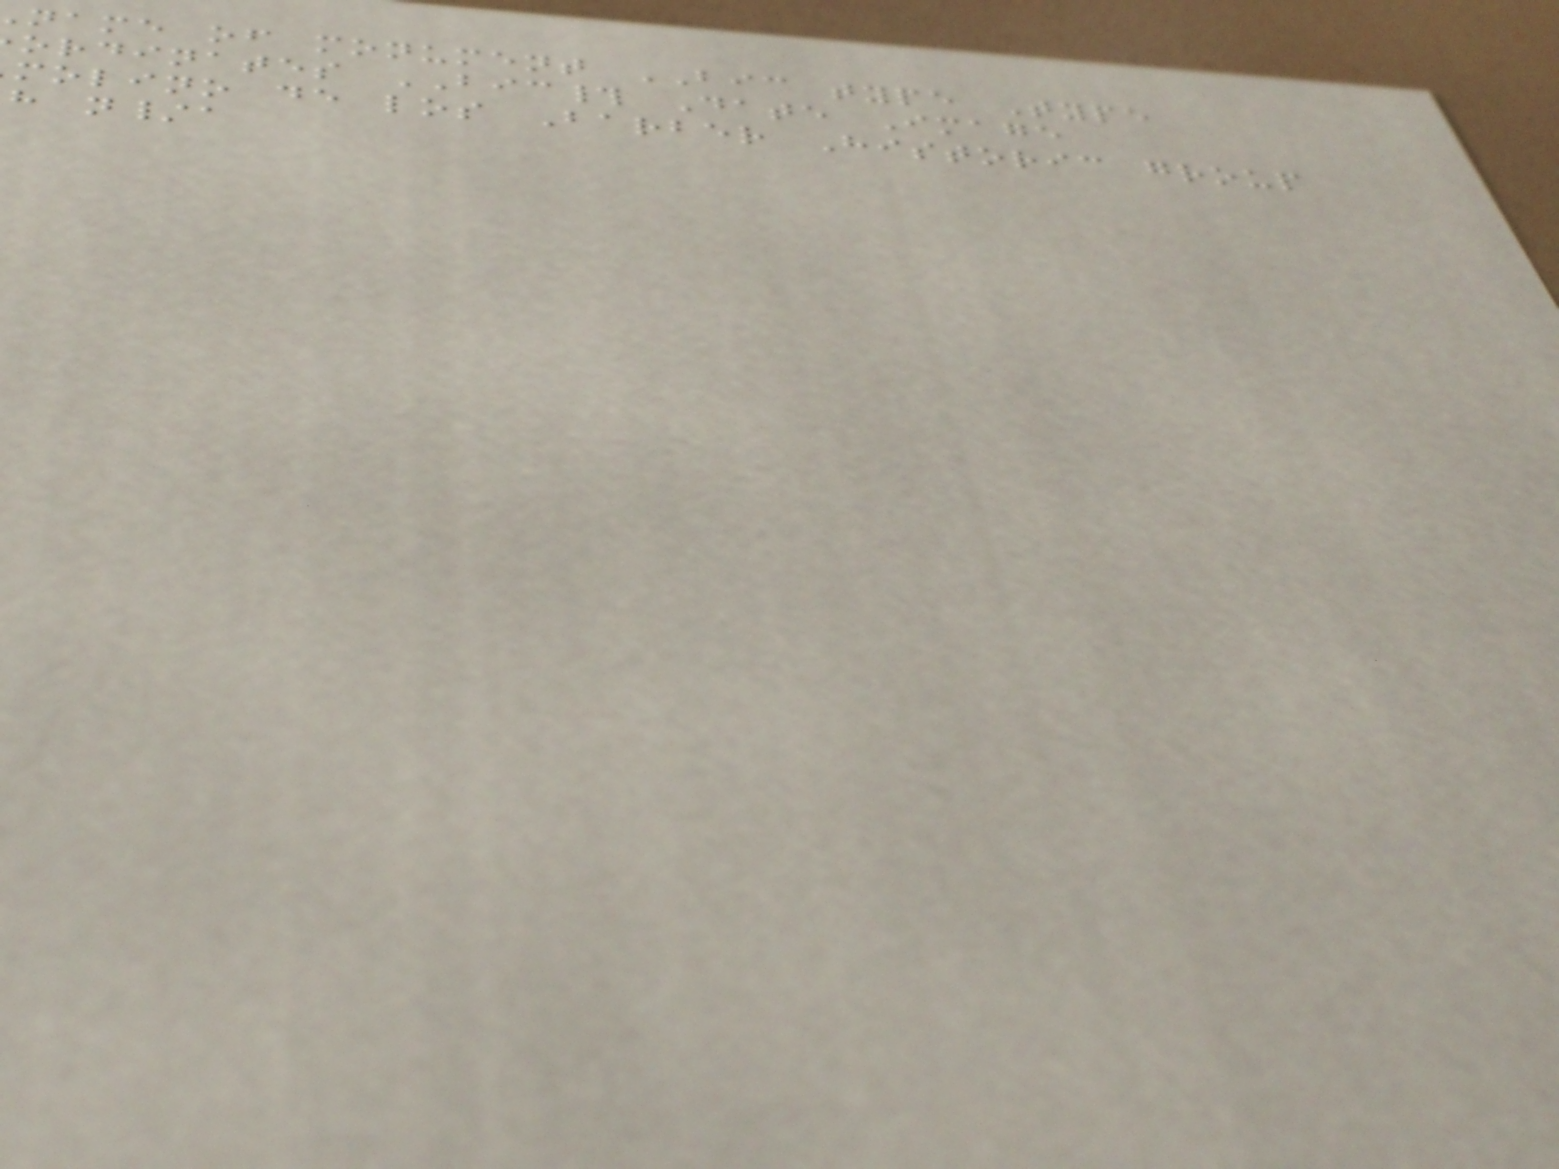name of monument BIC type Type
ordinates BIC# Date Image
molino de los Barber Historic group
h n/a
